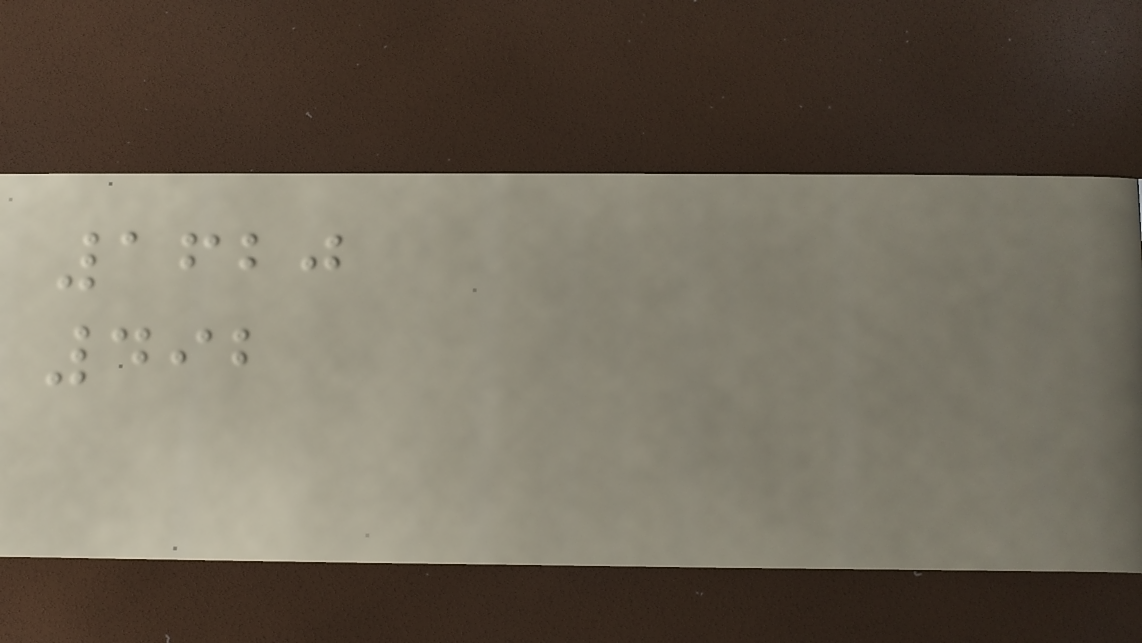1620
492
